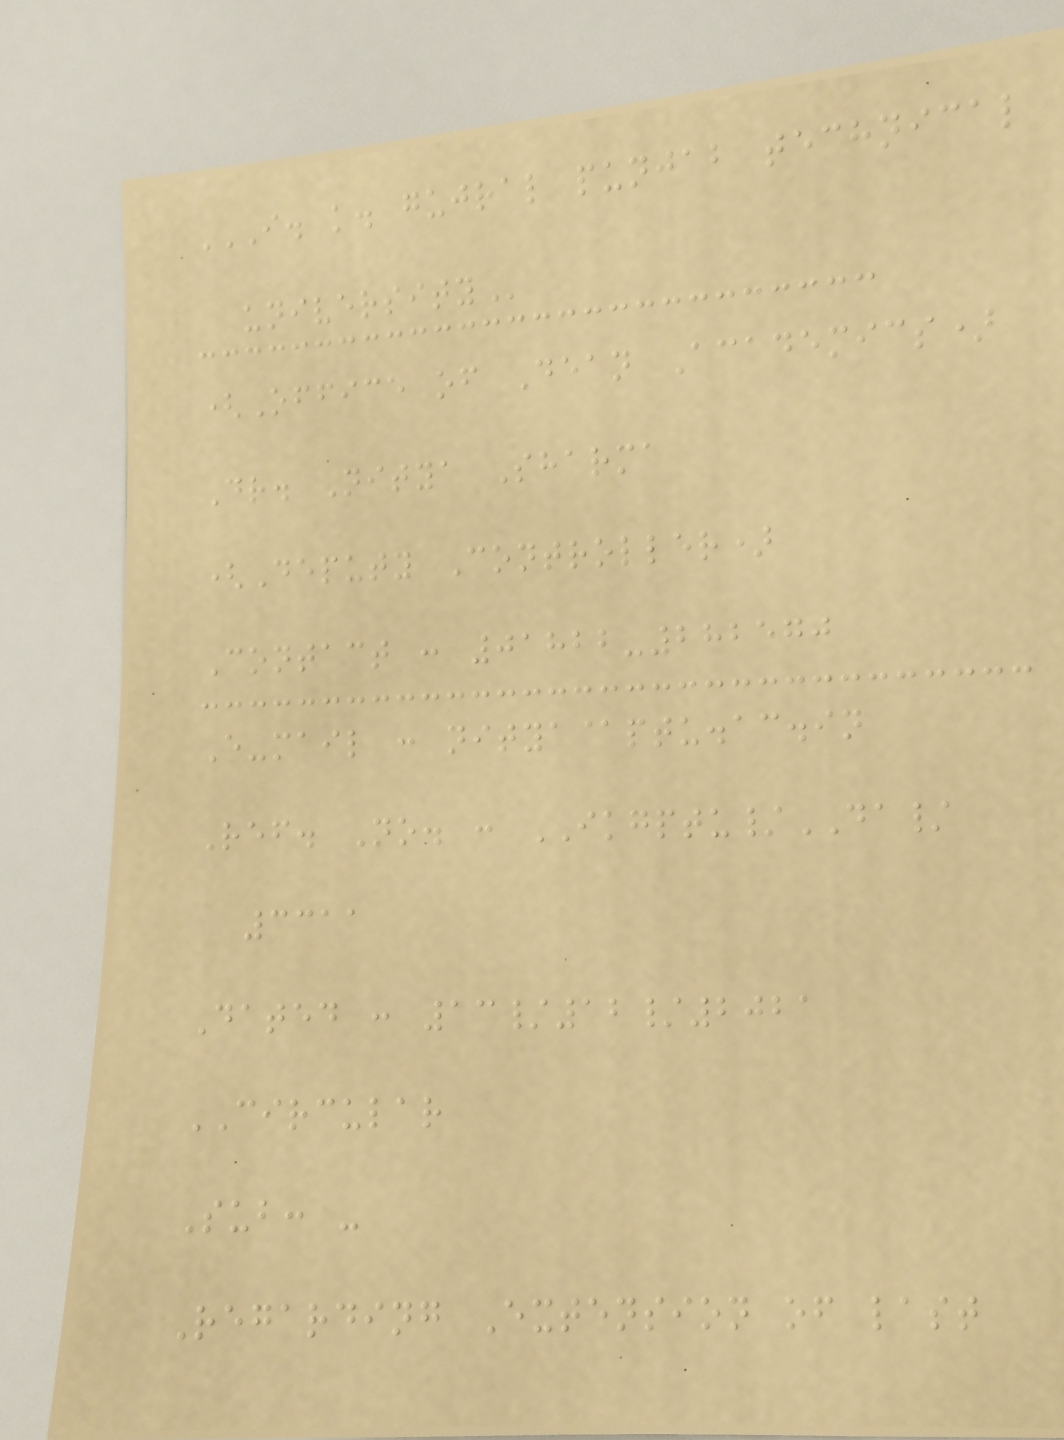I. K. GUJRAL PUNJAB TECHNICAL
UNIVERSITY
(Office of Dean Academics)
Dr. Nitya Sharma
(Deputy Controller)
Contact : 01822-282570
E-mail : nitya@ptu.ac.in
Ref. No. : IKGPTU/DA/
3311
Dated : 13/12/2021
CIRCULAR
Sub: -
Regarding Extension of last
